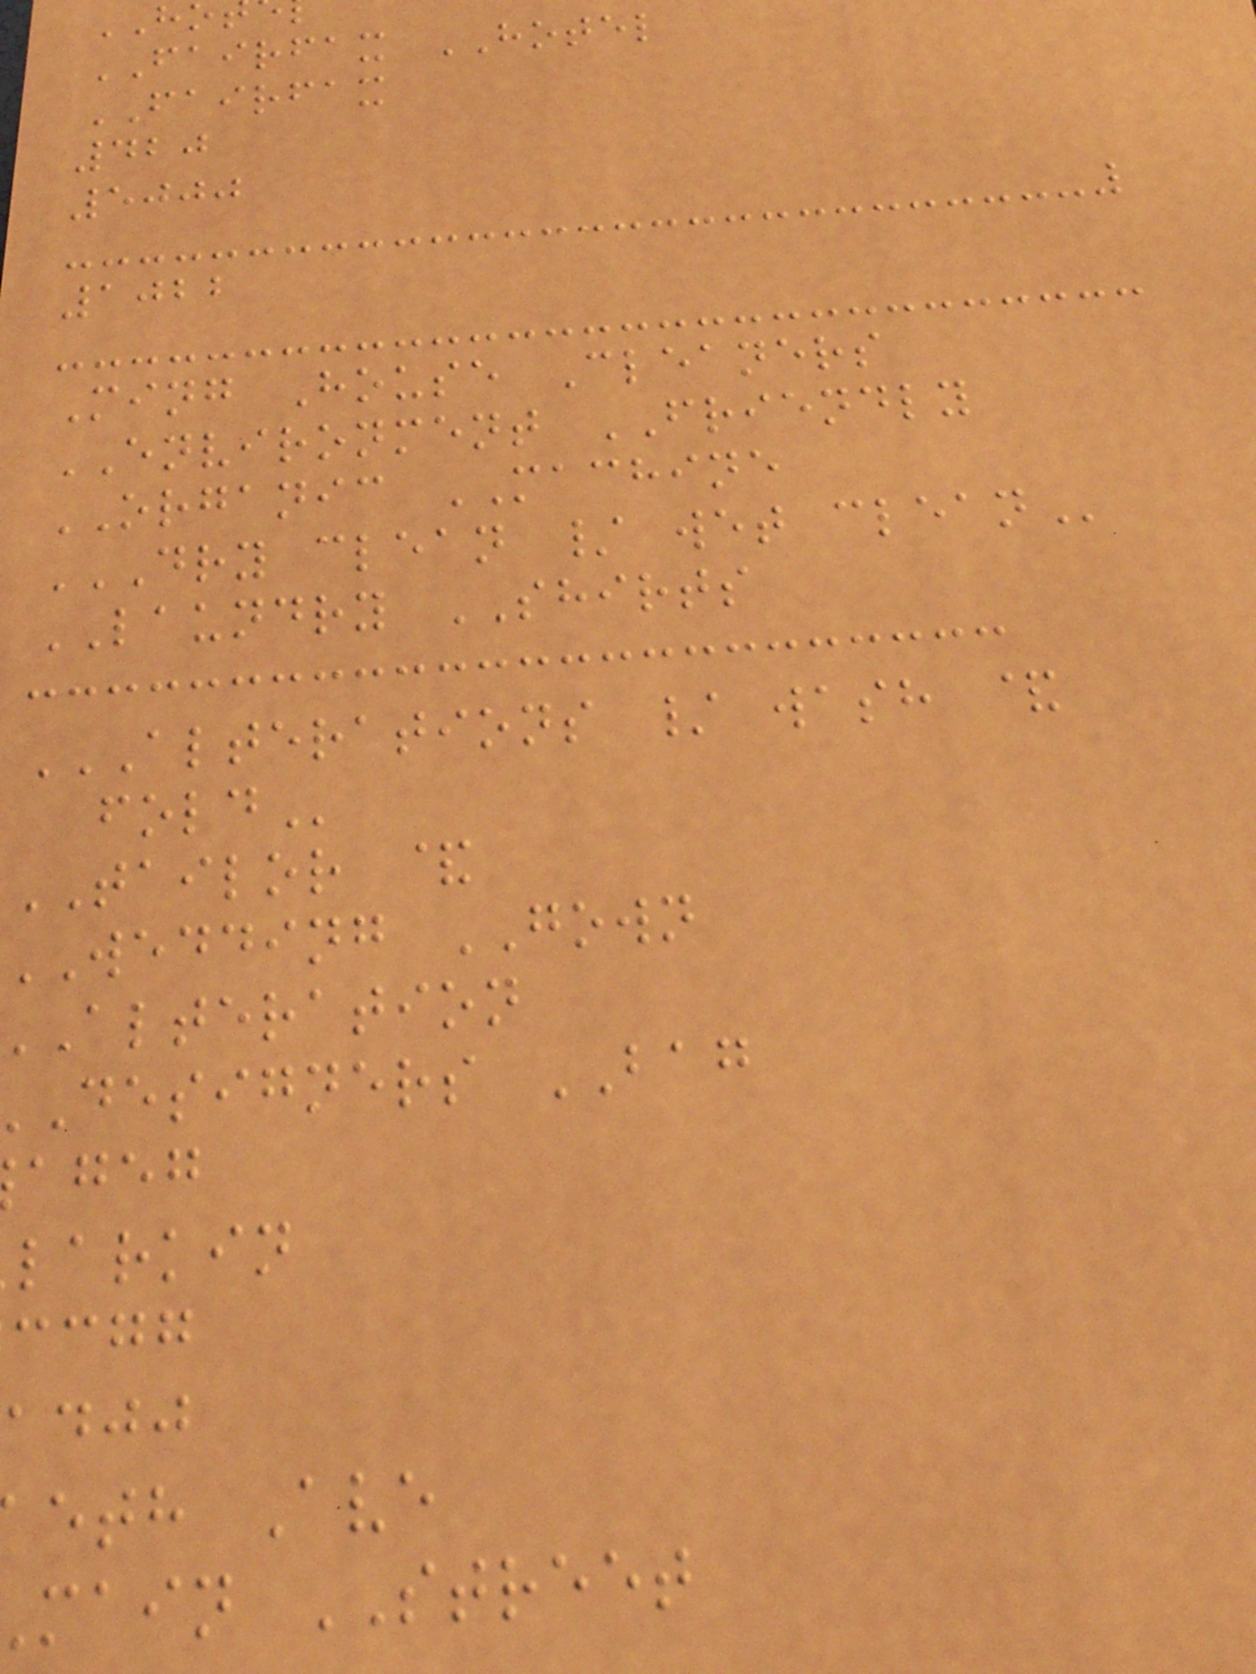FAIRFAX HOTEL
FAIRFAX
420
5000
1022
Ming House Cleaners
ENVIRONMENT FRIENDLY
ORGANIC MACHINE
DRY CLEAN / WET CLEAN
LAUNDRY SHIRTS
ALTERATIONS / WASH &
TAILOR &
wedding GOWN
alteration
designers BAG
ageg
larkin
ccgg
adjj
eth Ave
main STREET
